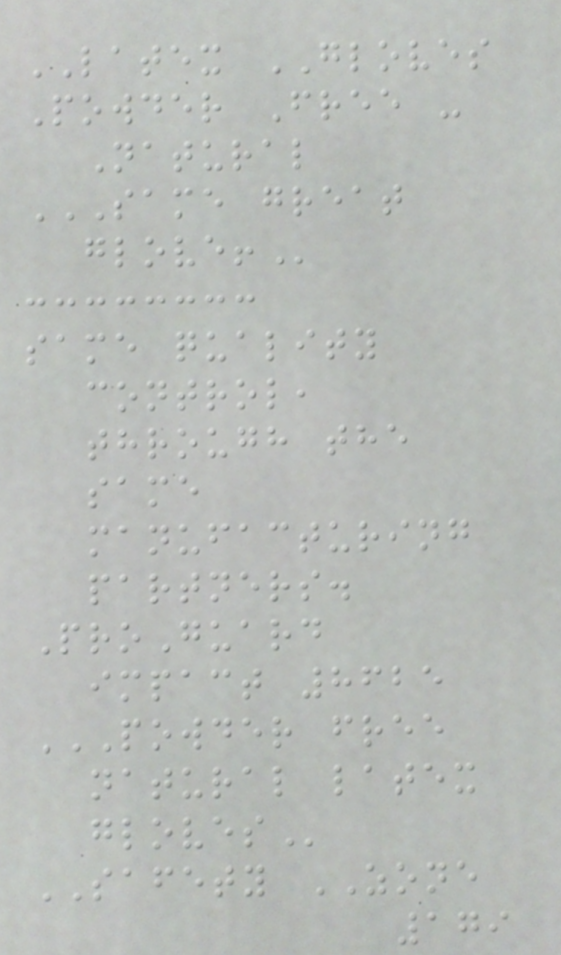LATEX GLOVES
Powder Free -
Natural
SAME GREAT
GLOVE!
same quality
control,
through the
same
manufacturing
partners.
ProGuard
impact 8625
POWDER FREE
NATURAL LATEX
GLOVES
SAFETY ZONE
179
